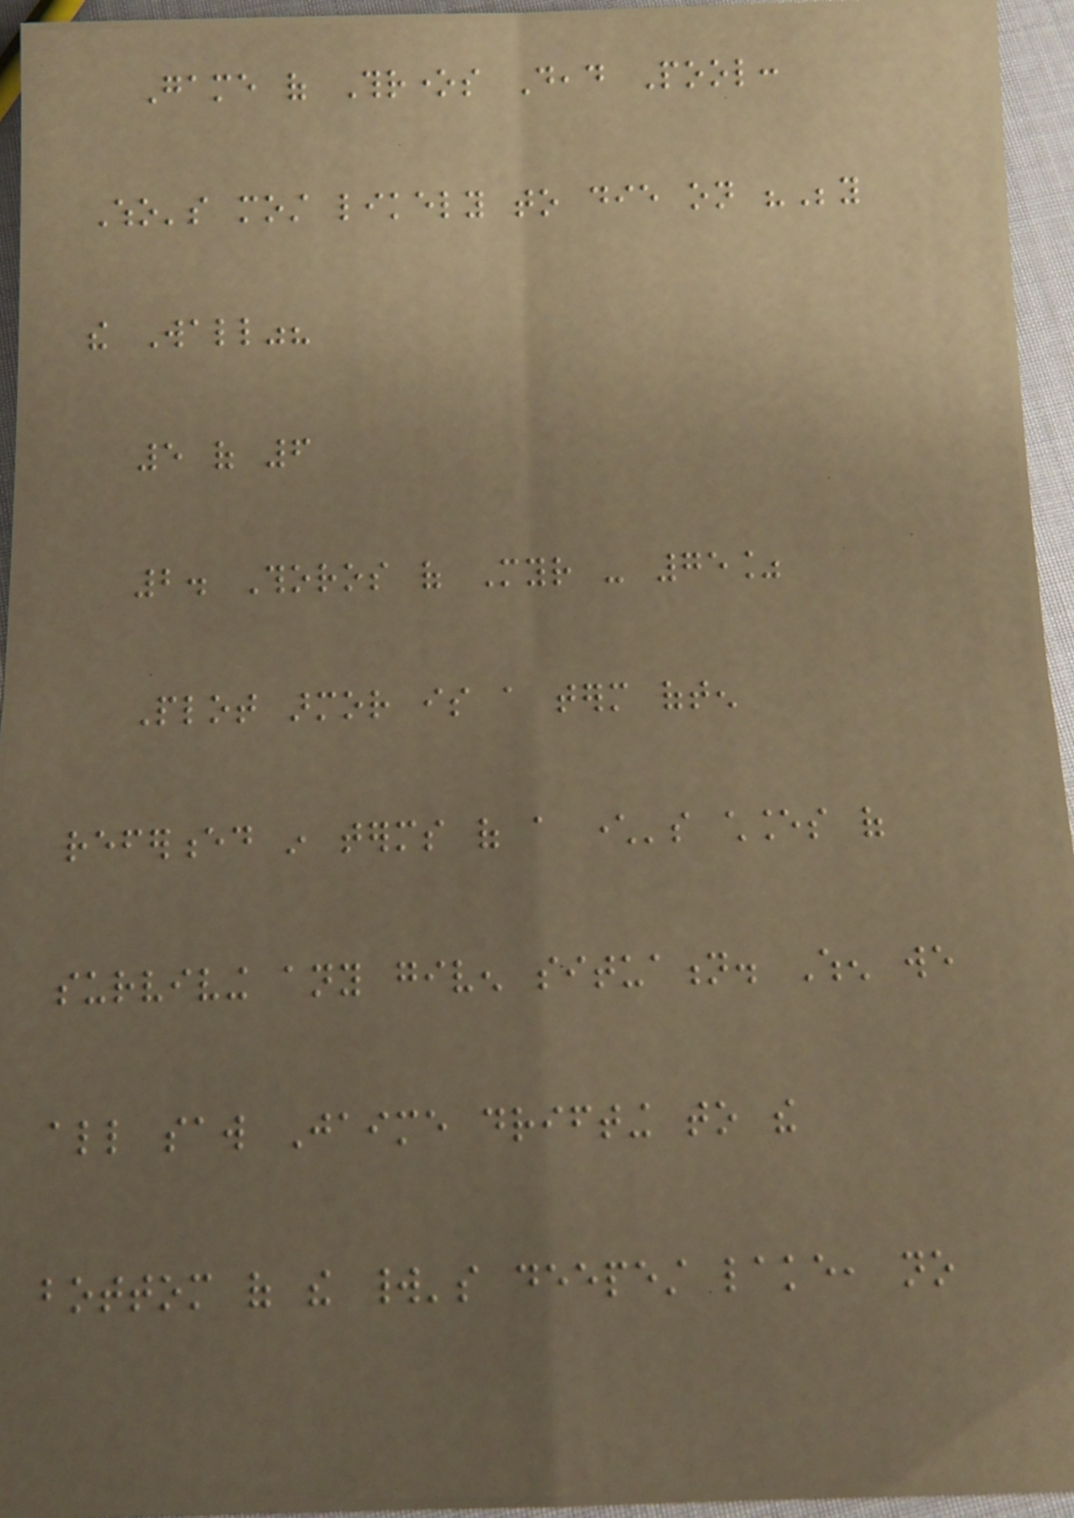Game of Thrones Dead Pool:
Who's most likely to die on "Beyond
the Wall"?
5 of 6
2. Thoros of Myr - 75%
Plot armor is a term often
referenced in terms of a character's chances of
surviving any given situation. When we
all saw Jaime drifting to the
bottom of the world's deepest lake, no
